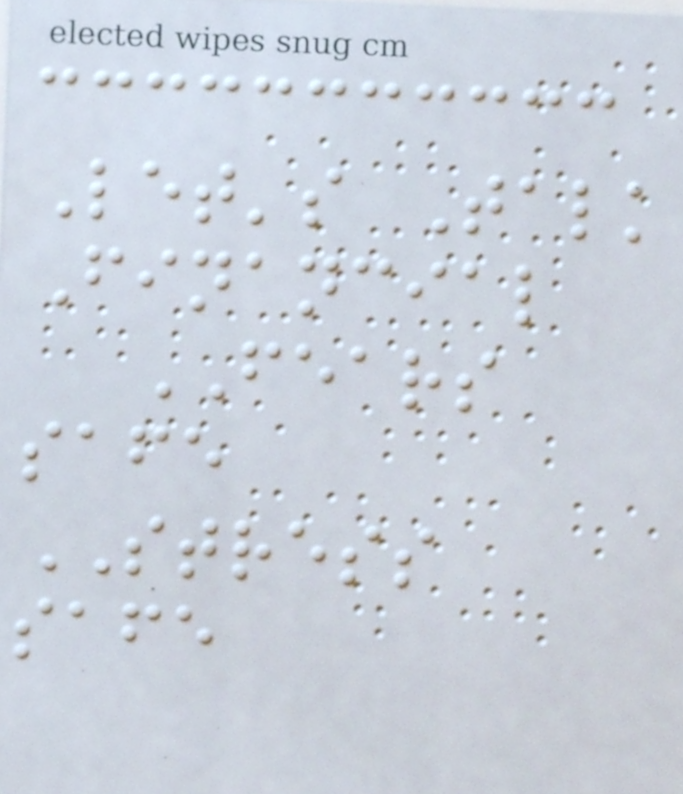Let's Talk
Financial
FEARS
safe
STRESS
safe
